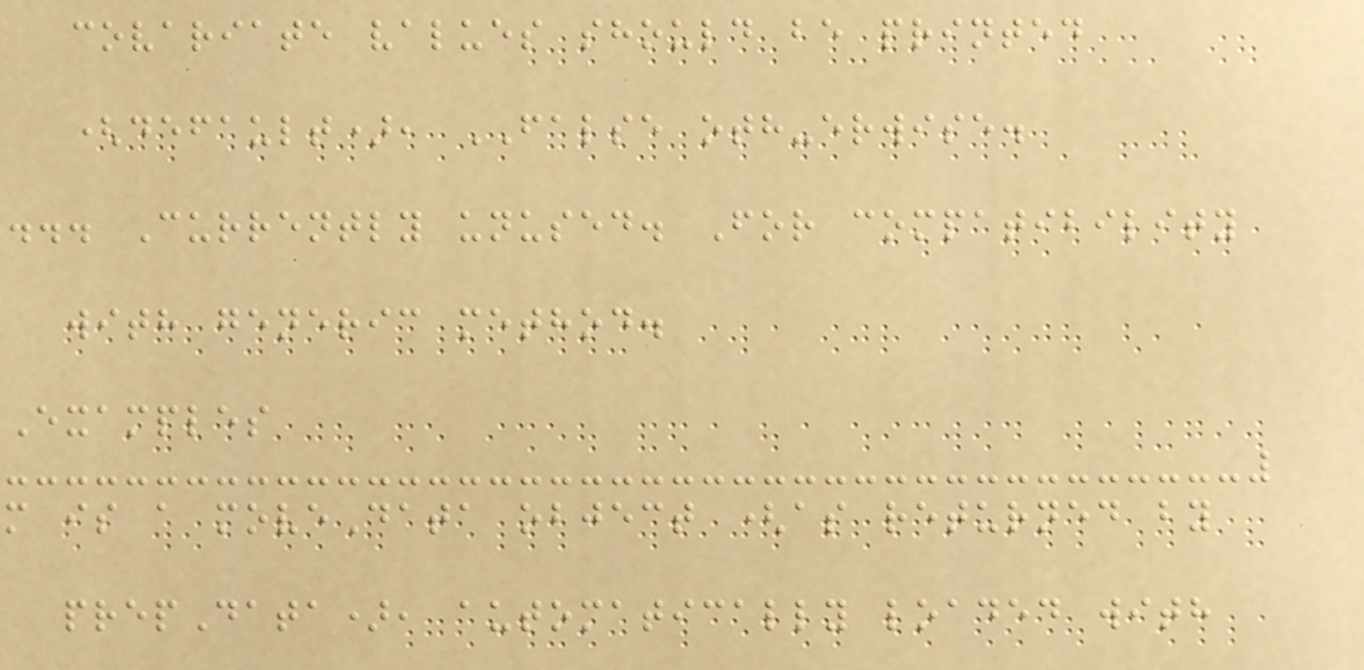covariate values should be printed
(default), FALSE oth-erwise.
... Currently unused. For compatibility
with generic method.
Examples
m is a moveData object (as returned by
prepData), automatically loaded with
